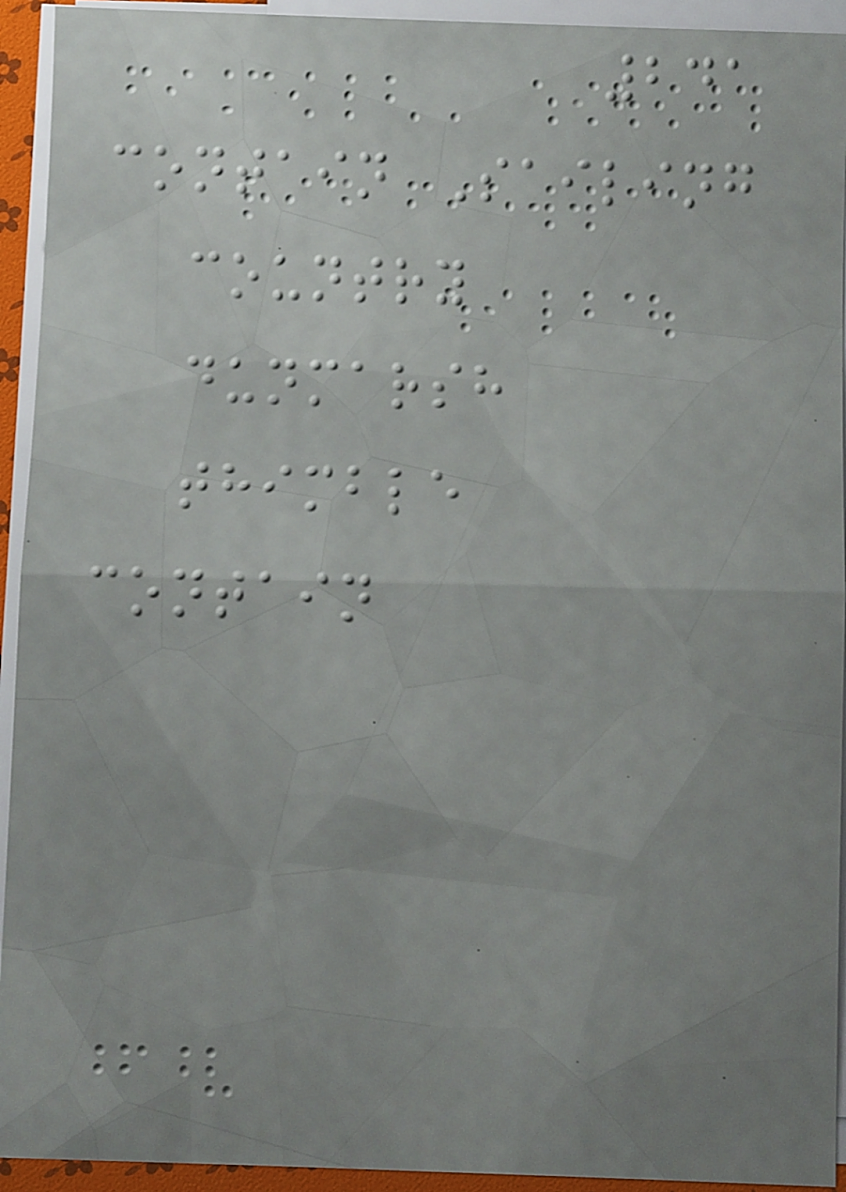241
contain Sailing
country
dunmarsh
thimble
contain
